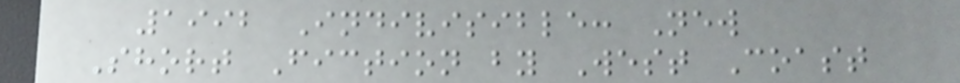1992 Indivisible: New
Short Fiction by West Coast
